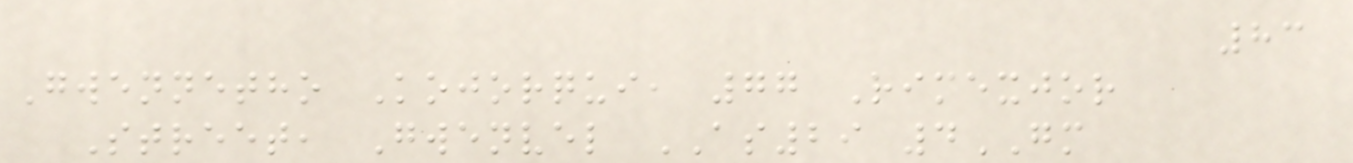83
Gwennetho Kojorqui, 77 Rimexjor
Street, Gwenvel AS29 4GM
